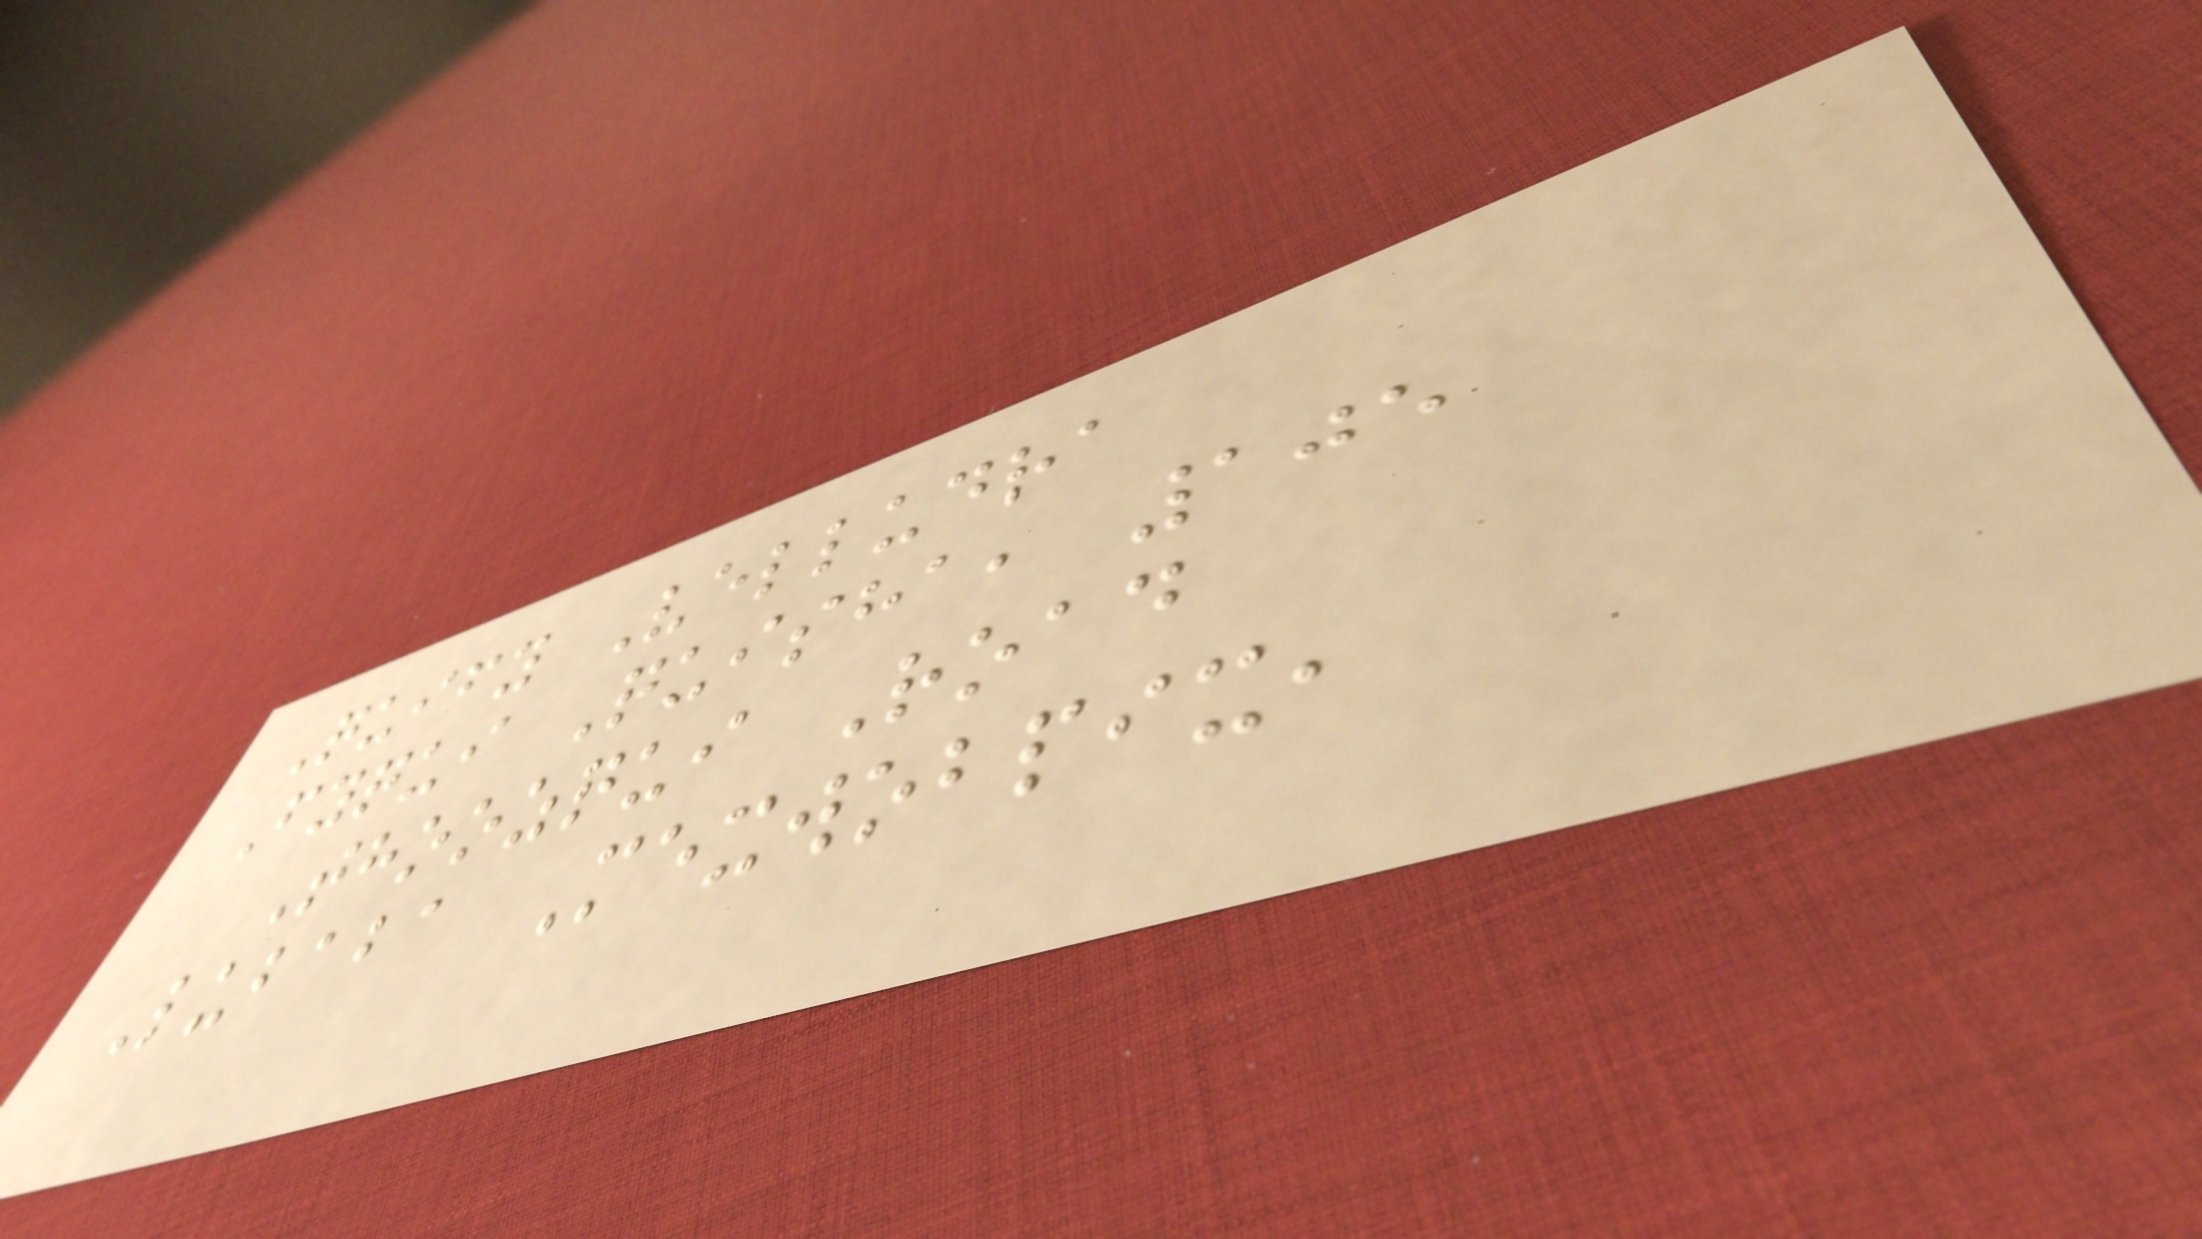Quify Velludra
Fyqui Quisha, 105
Thoozqui Road
Lubaba Mexwobpix,
